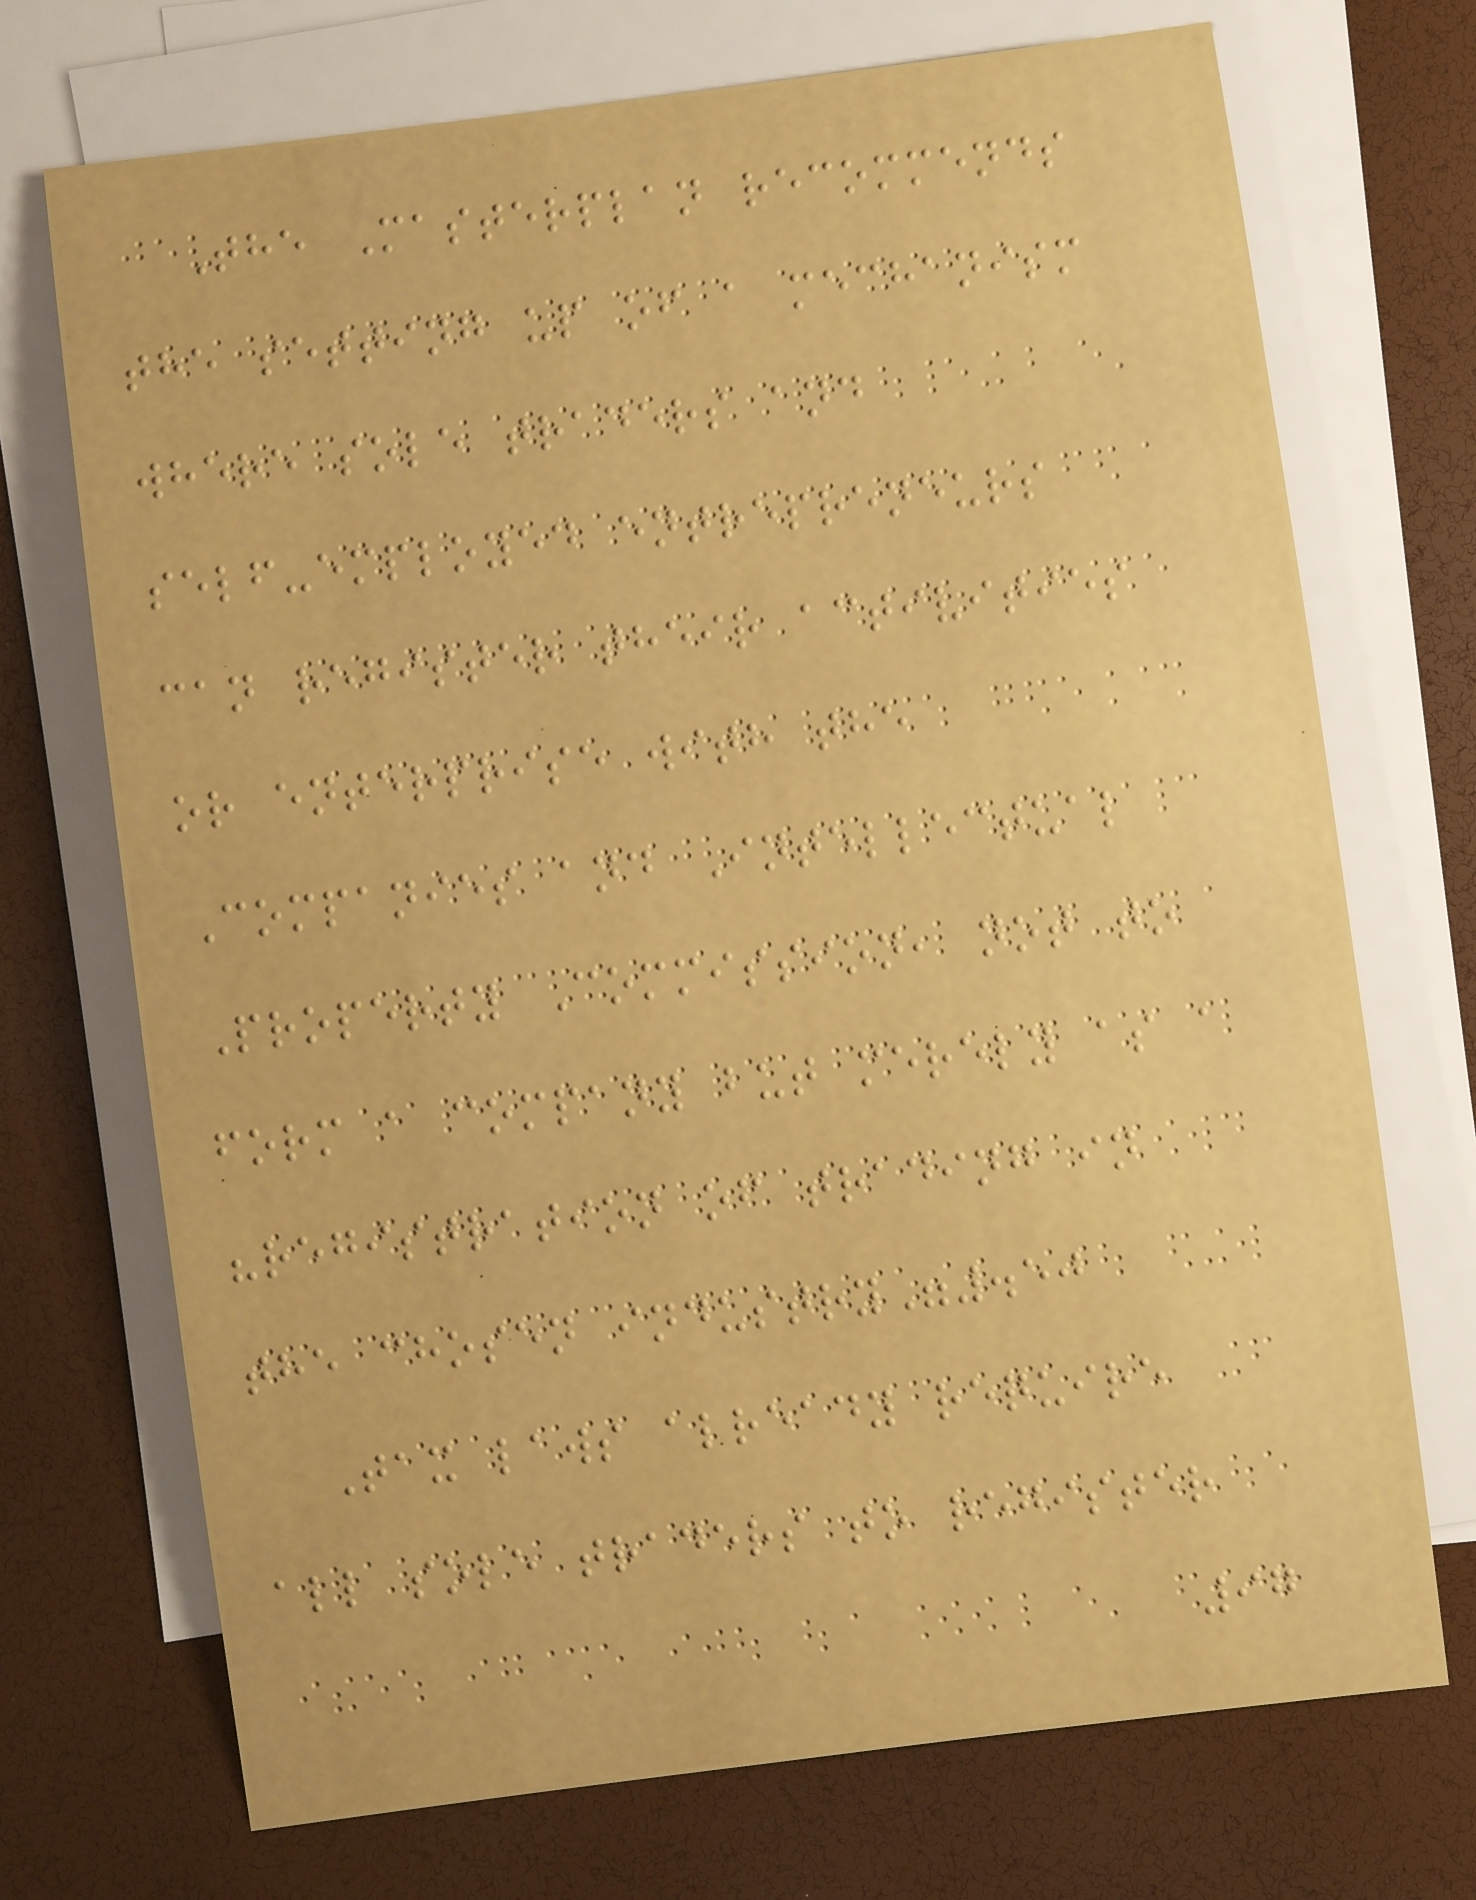The Masterplan recommends
the setting up of a mechanism
where sole traders and
self-employed entrepreneurs
can register their activities
or enterprise with the
Companies and Intellectual
Property Commission, not to
form a company but merely as a
"registration of trading in
the chosen industry".50
Tax laws already require
all sole traders to register
97
